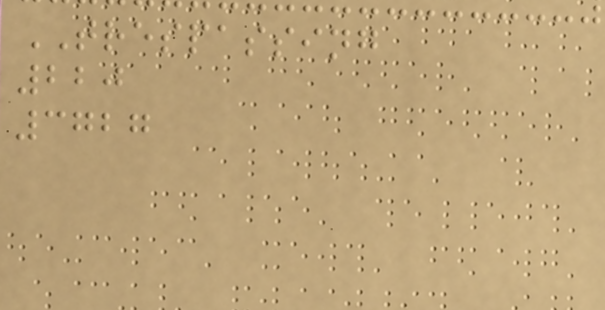TRESPASSING
220
3727
